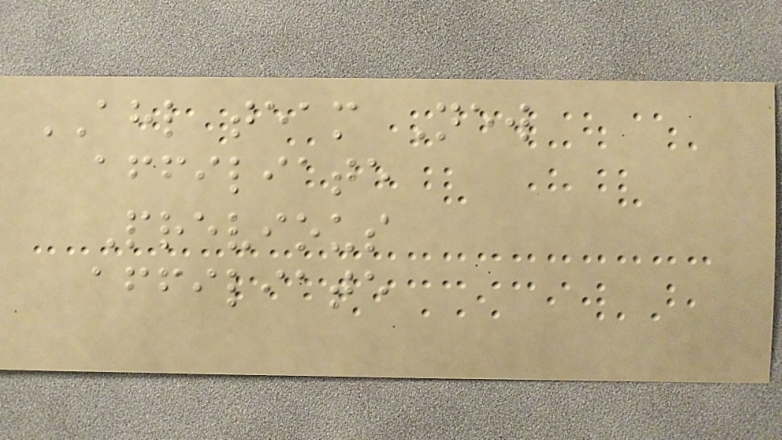AHL team New
affiliate
Previous
affiliate
